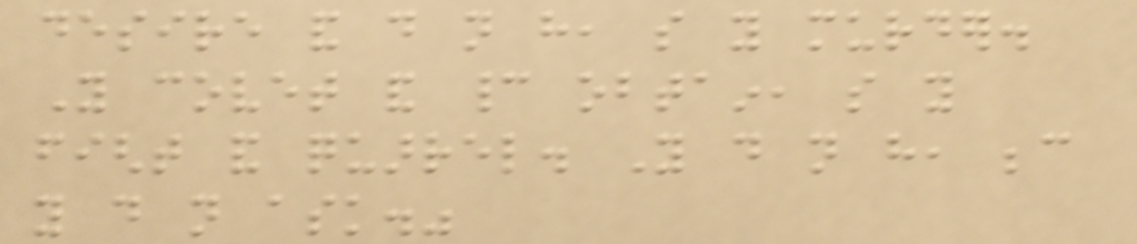desire and do not have, so you murder.
You covet and cannot obtain, so you
fight and quarrel. You do not have, because
you do not ask."
